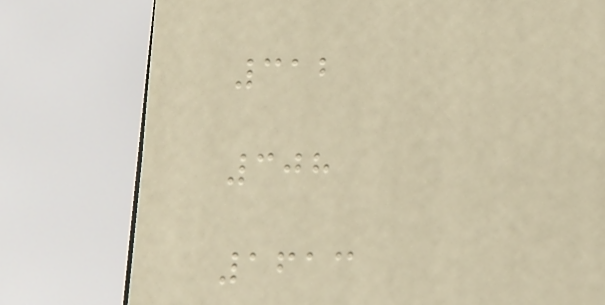312
308
1613
